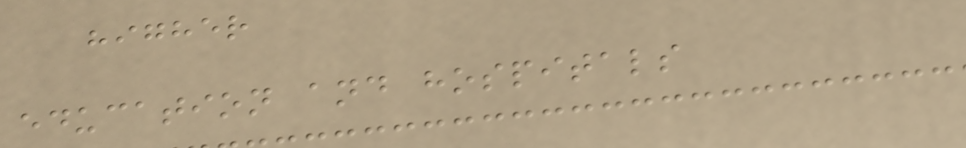higher
education and hospitals
